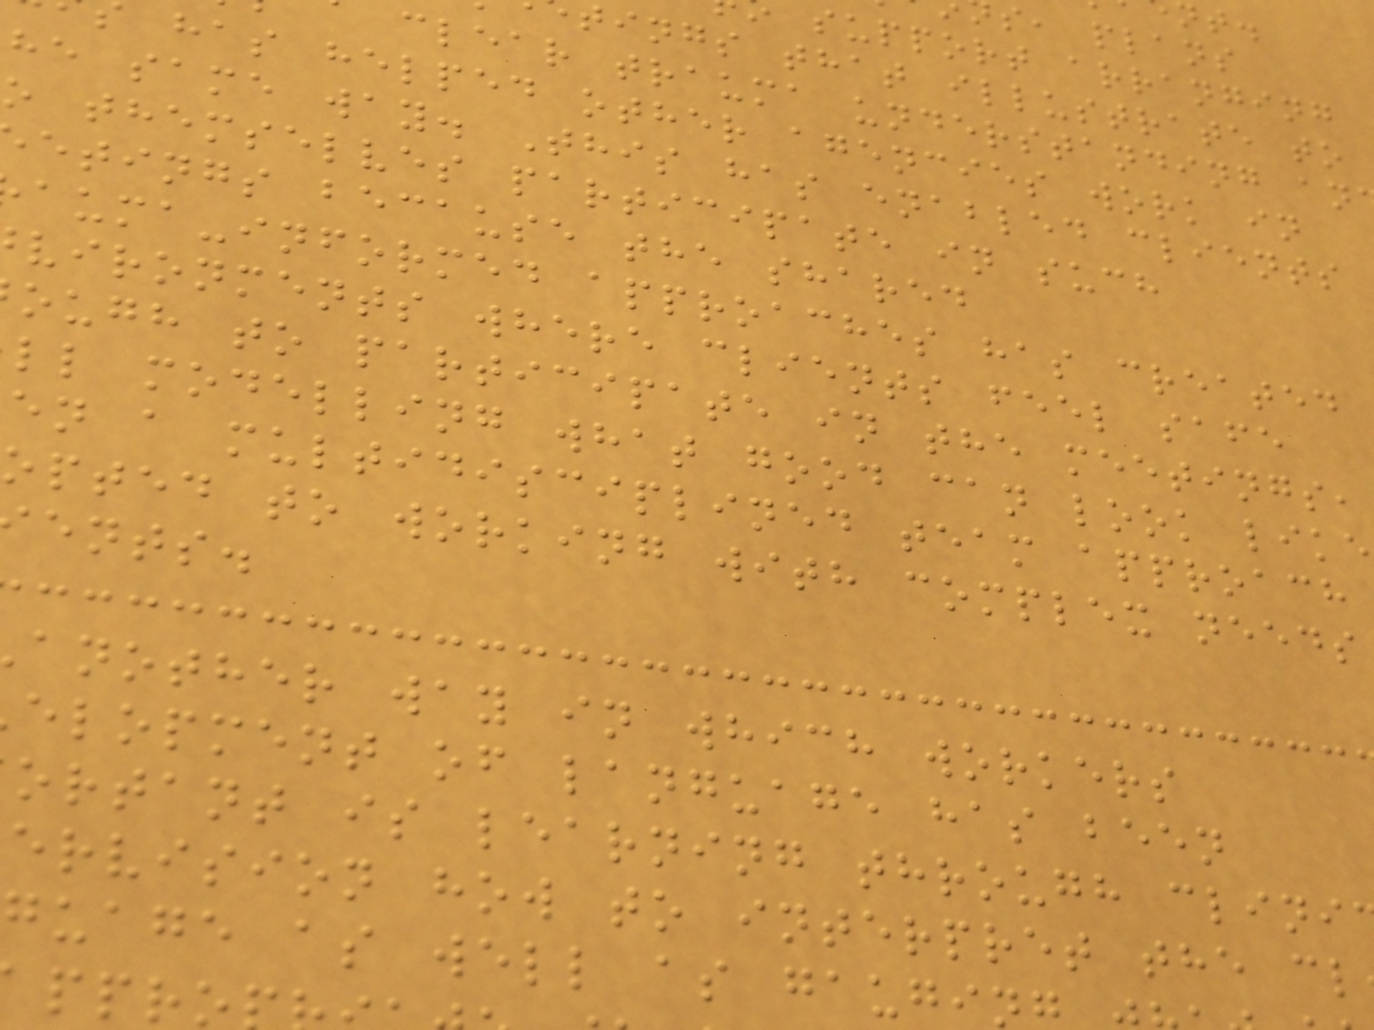support arranging
tings that illustrate to
clear trauma understanding an
has helped other agencies work in
he same way. This has enabled clients
o themselves participate in such
etings because the shared
auma-informed approaches has created
vironments where clients feel safe
ough to participate in the meetings,
ll modelling what good can look like
en a multidisciplined team approach
opted to working with complex needs
ents.
another way in which workers
elopment of language has been
ortant is learning through clini
ervision how to interpret the cl
guage as well as gaugi
